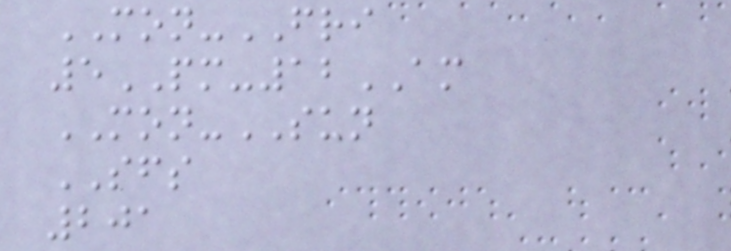MON-FRI
5PM-12AM
MON-SUN
SFS
201
